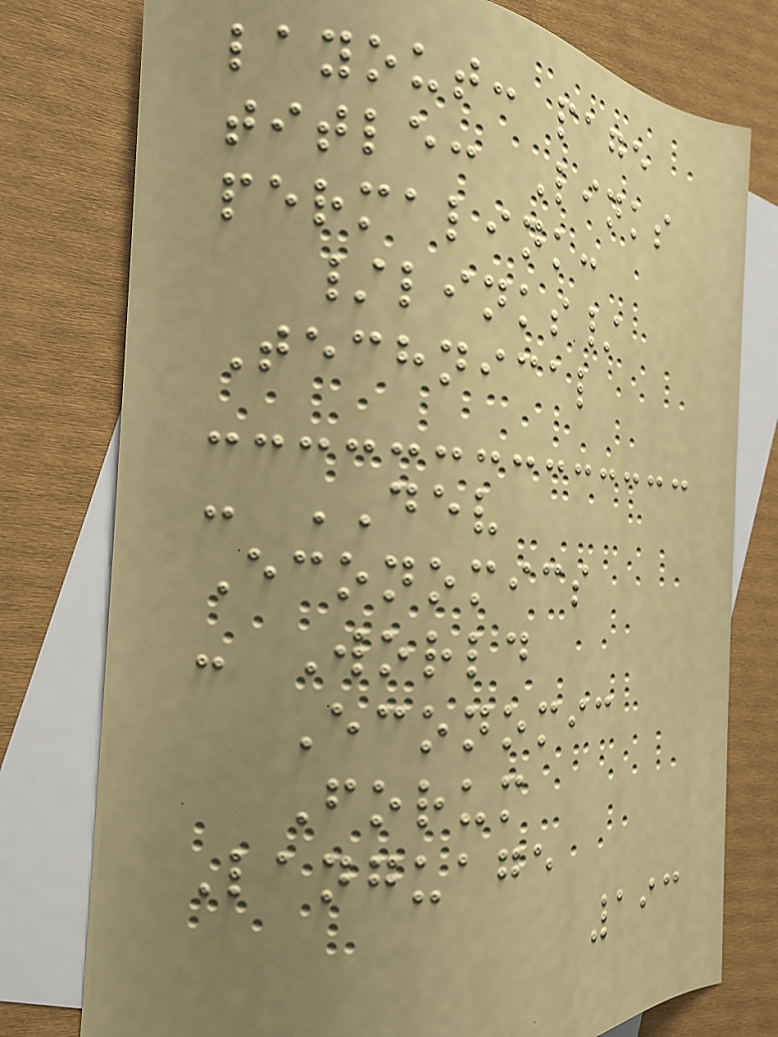layout: page
title: Links
permalink:
/links/
Technical
- DEV
Economics
- World
Economic
Forum
Language
193
